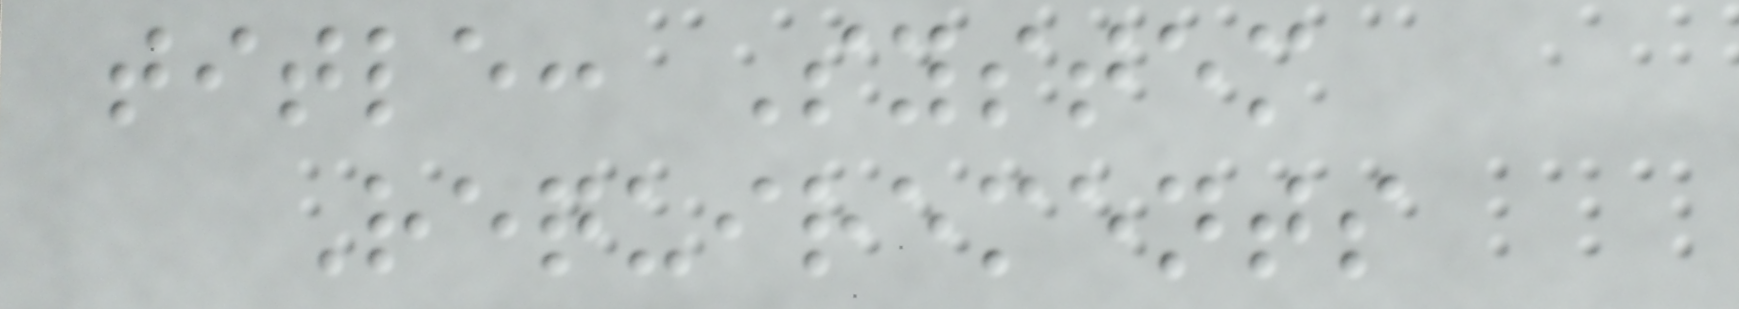title: System
Requirements
